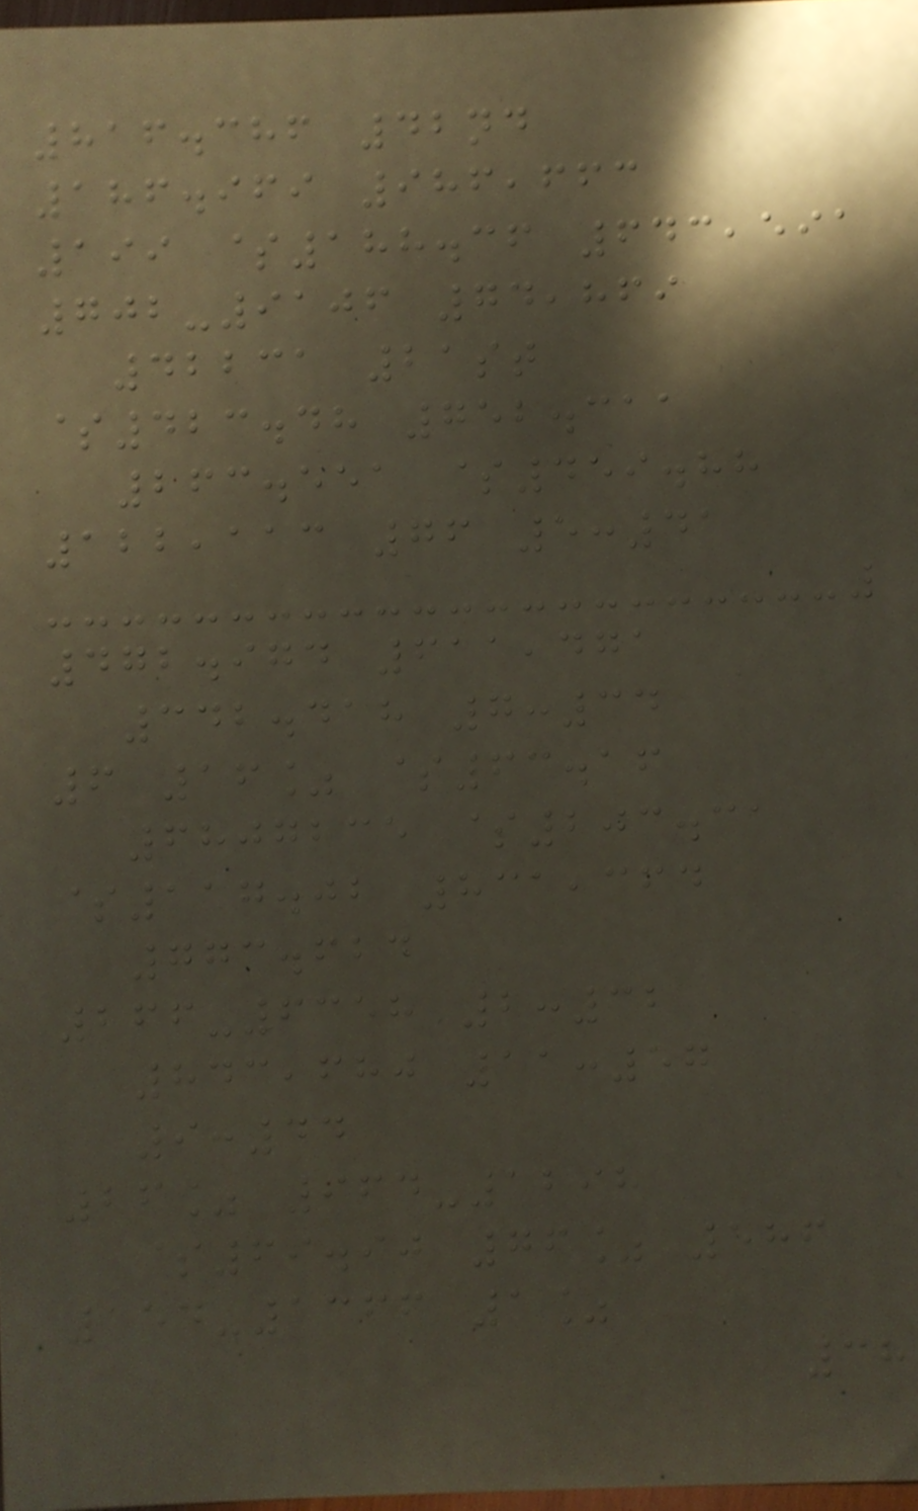816.386 42nd
186.969 986,663
199 $188.36 643,591
702-9106 74,869
42231 21st
$423.48 752.311
263.551 $459.88
122,113 76 5:41
472.974 611,471
342.418 7:34
6 16% $63.16
6807235 $203.31
$117.02 831,364
773.624
266-6358 2:32
843,680 11:57
9:44
26% 964-1298
$69.90 76% 586
154-1366 1%
38
